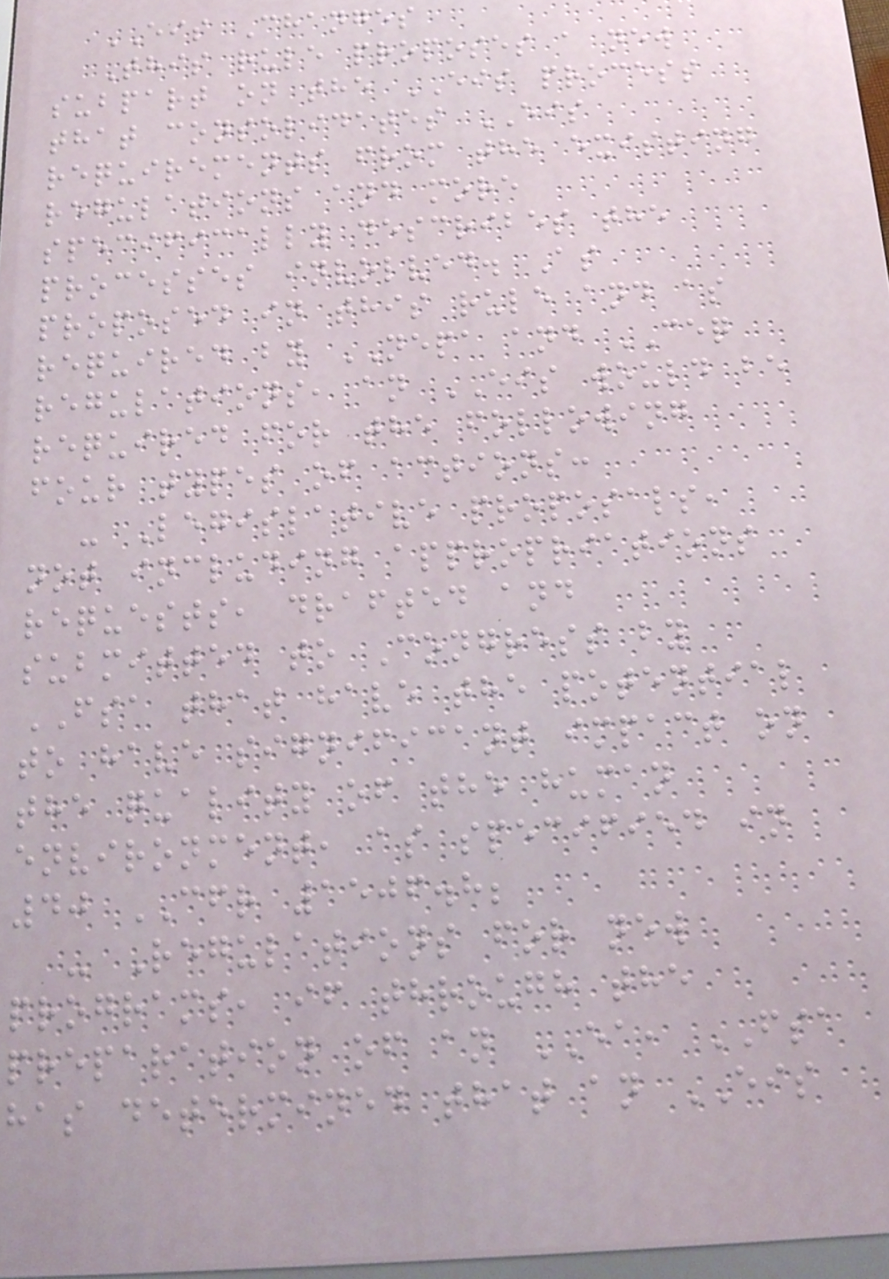EIS Changes
This rule proposes a new
subpart on the EIS process
that consolidates EIS
requirements from the existing
regulations and more
specifically describes the
processes involved. As
proposed in this rule and as
required by NEPA and CEQ
regulations, an EIS would be
required for the following
four types of actions:
- Legislative proposals,
not including appropriations
requests, drafted and
submitted to Congress by
FSA that have the potential
to have significant impact on
the quality of the human
environment, as specified in
40 CFR 1506.8;
- Regulations for new
programs, if through the
preparation of an EA, FSA
has determined that an EIS
